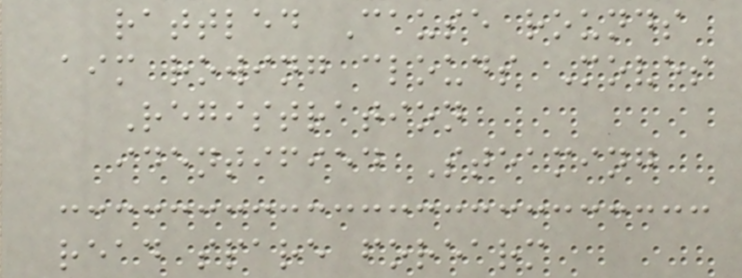rattled Cause rounds
aim rowing clouds Moves
Registration
identified Steaming
read spare forearm
